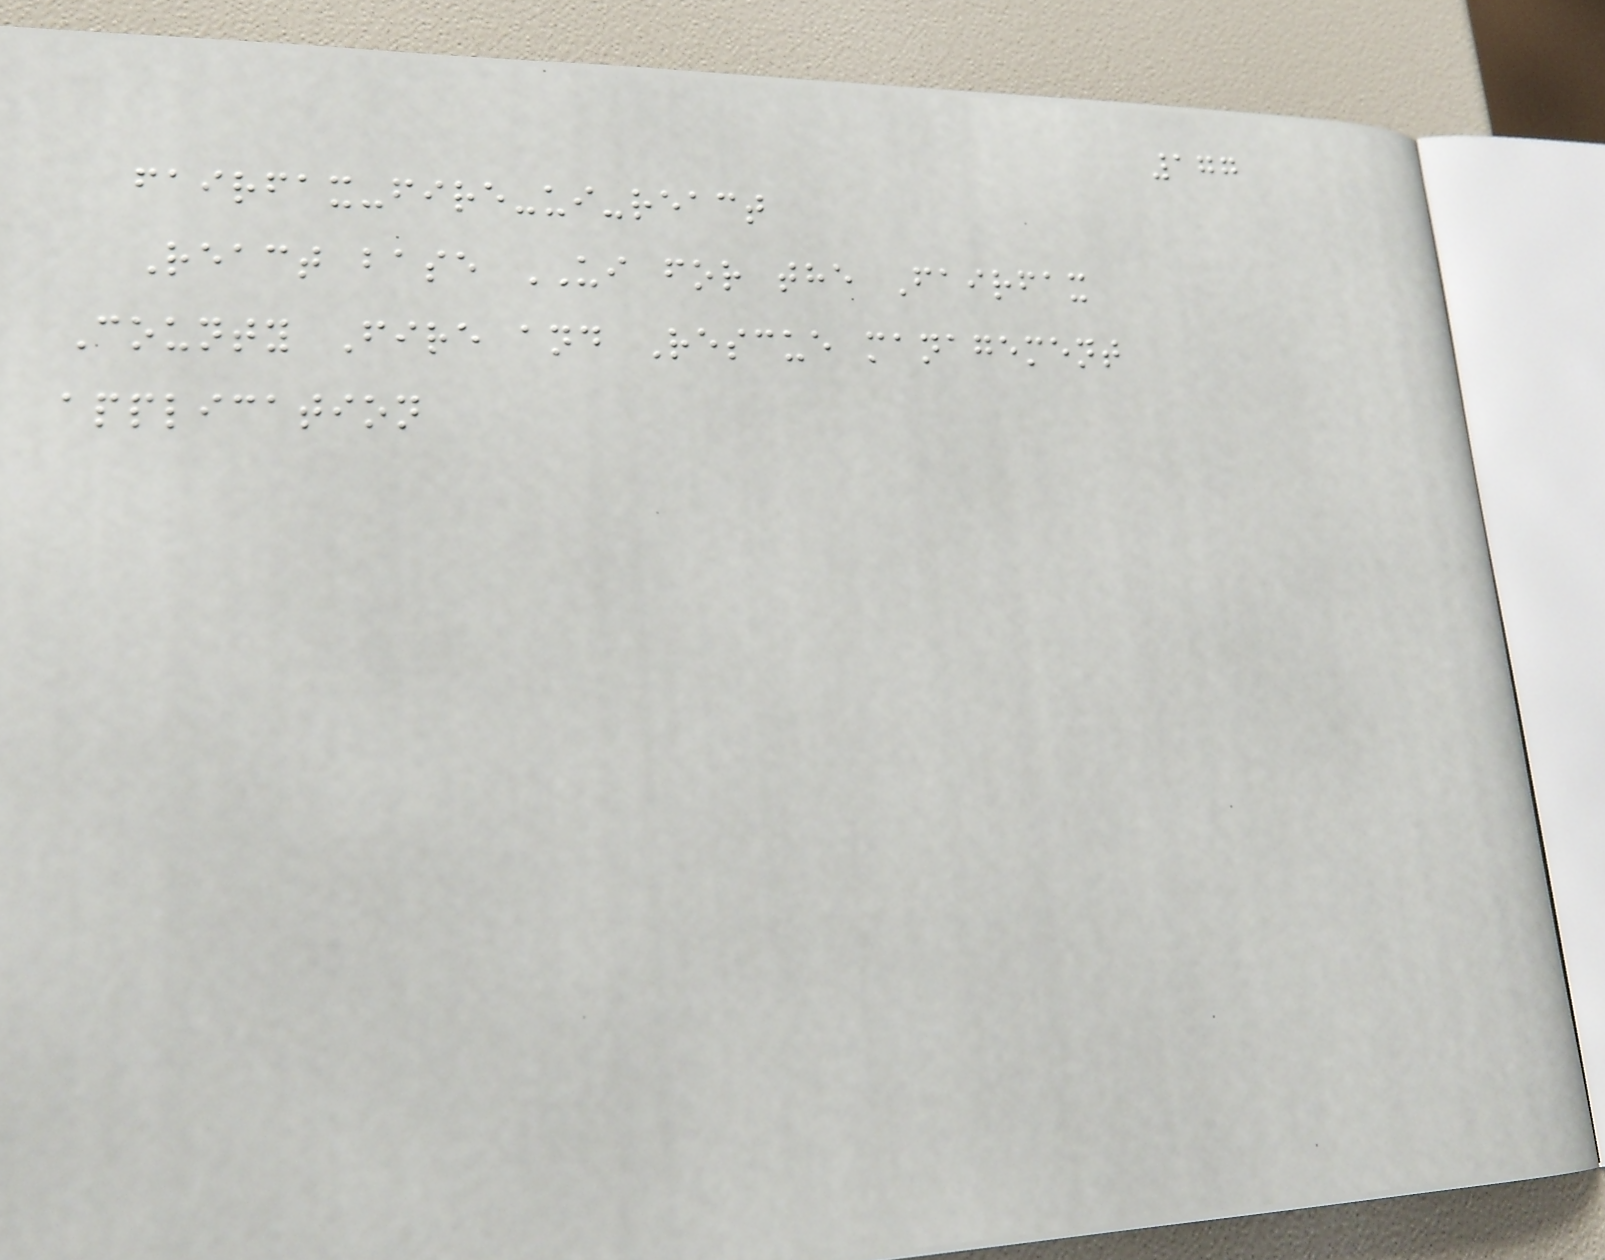177
fairfax-fire-ui-react
React base UI for the Fairfax
County Fire and Rescue management
application
